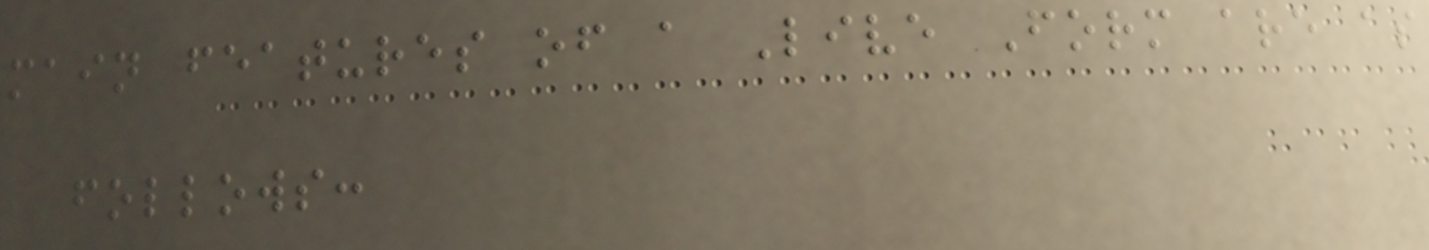main features of a Live Form are as
follows:
